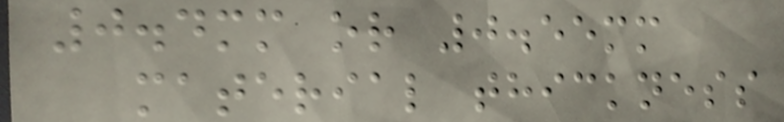0.4mm or 0.55mm
material thickness
